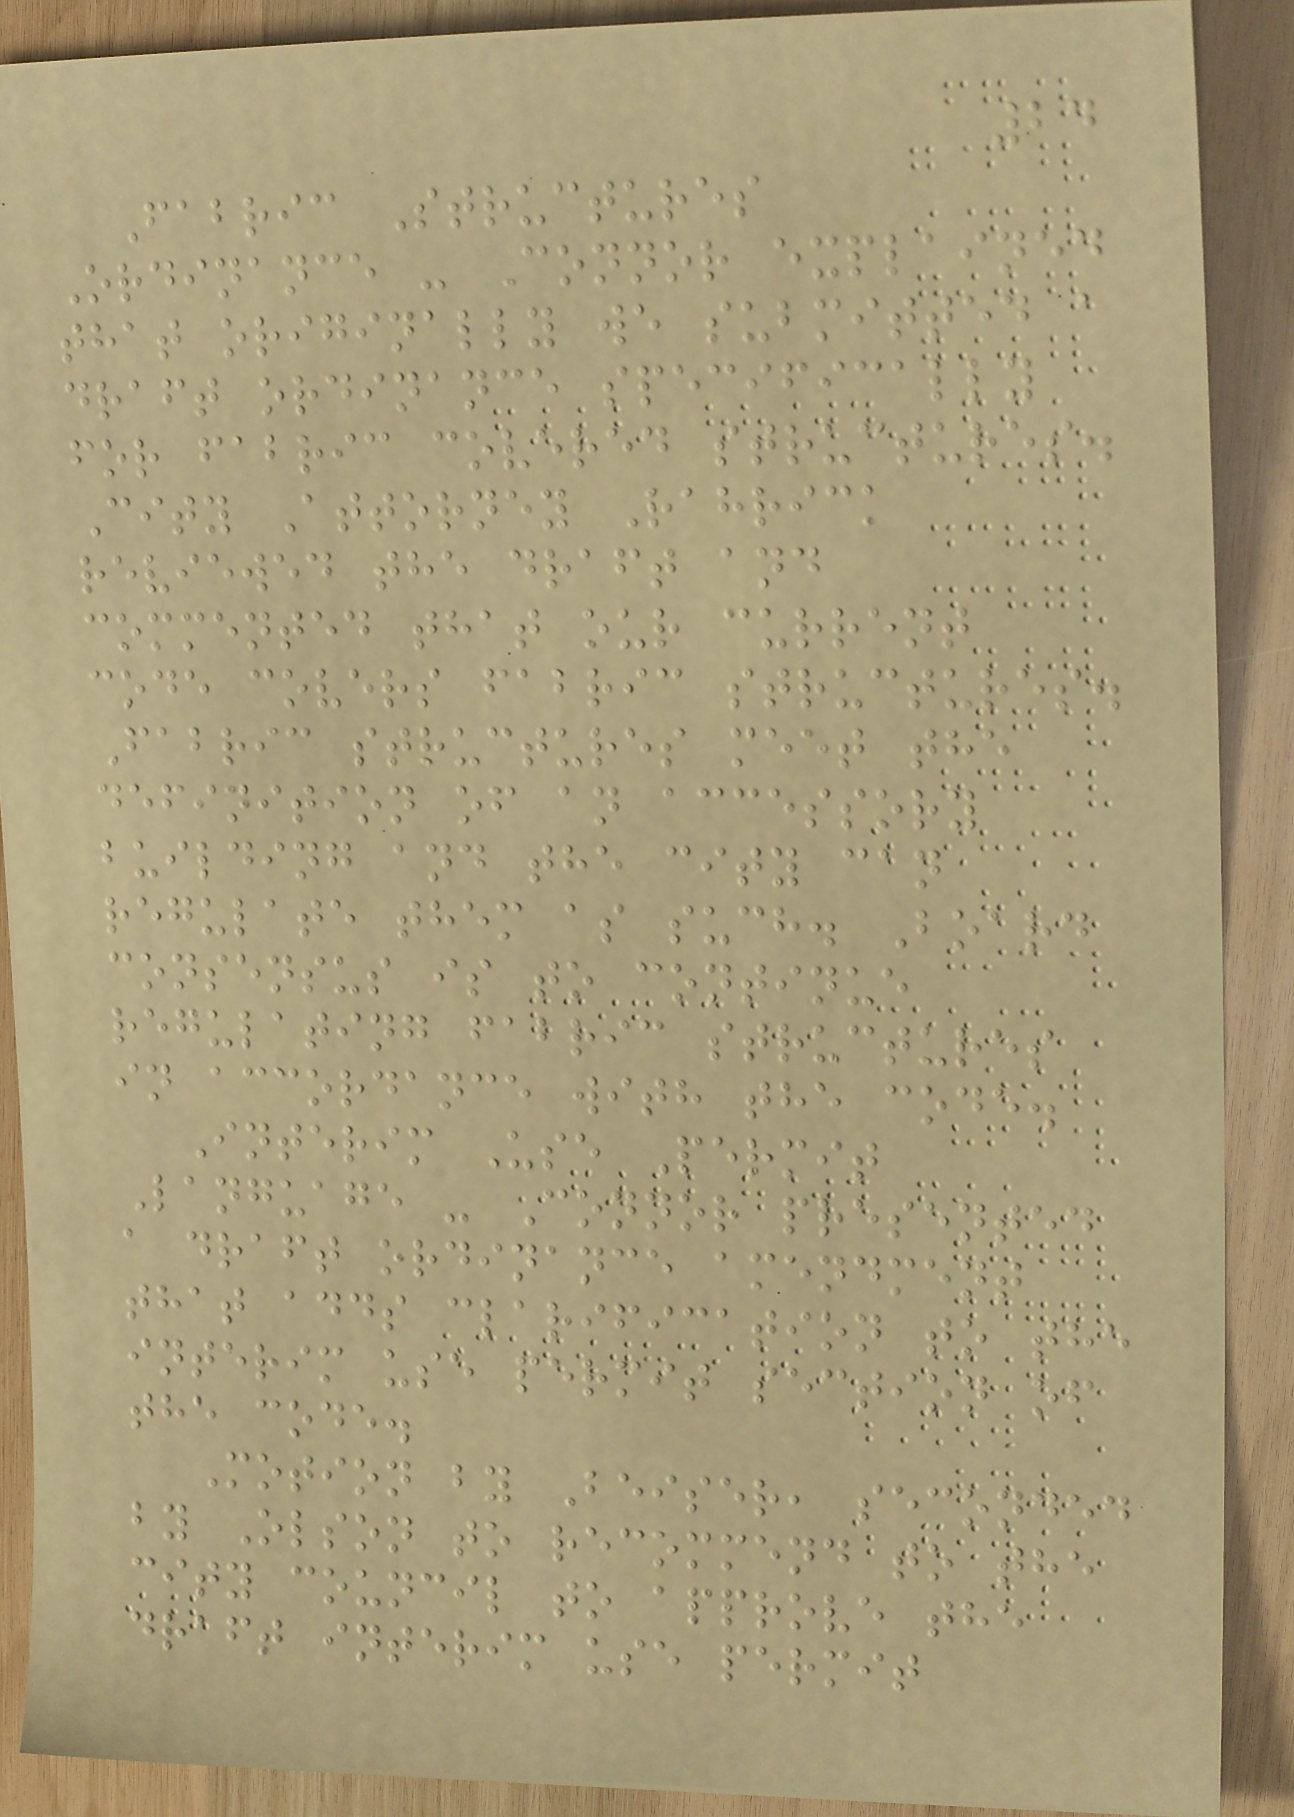24
Fabric Structures
Ordinance - Connor explained
that originally we submitted a
draft ordinance specifically
for fabric covered structures.
City Attorney Rahrick
reviewed the draft and
commented that our current
code covers fabric structures.
Fabric structures meet the
definition of an accessory
building and the city can
regulate them as such. Board
consensus is to continue
regulating fabric structures
in accordance with the code.
Interim Use Permit
Language - Connor presented
a draft ordinance amendment
that adds clarification to the
interim use permit section of
the code.
Motion by Beiser, seconded
by Olson to recommend to the
city council to approve the
draft interim use permit
